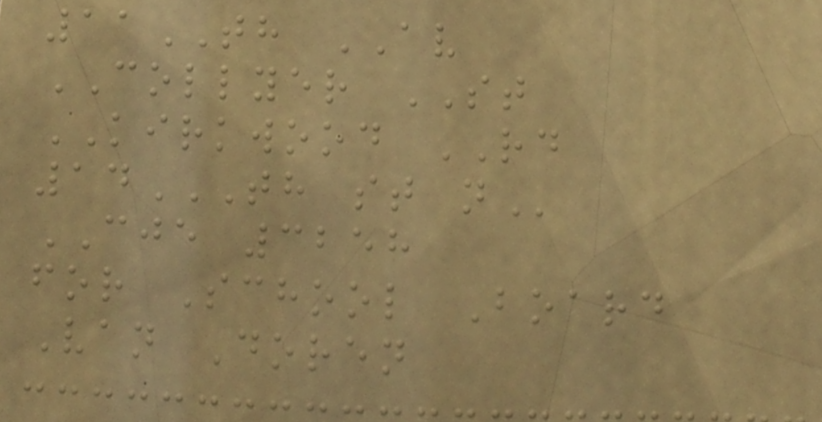11TH AV
COLLYER ST
KIRKWOOD RD
14TH ST N
CJE 3258
for School Board
Van Doren
